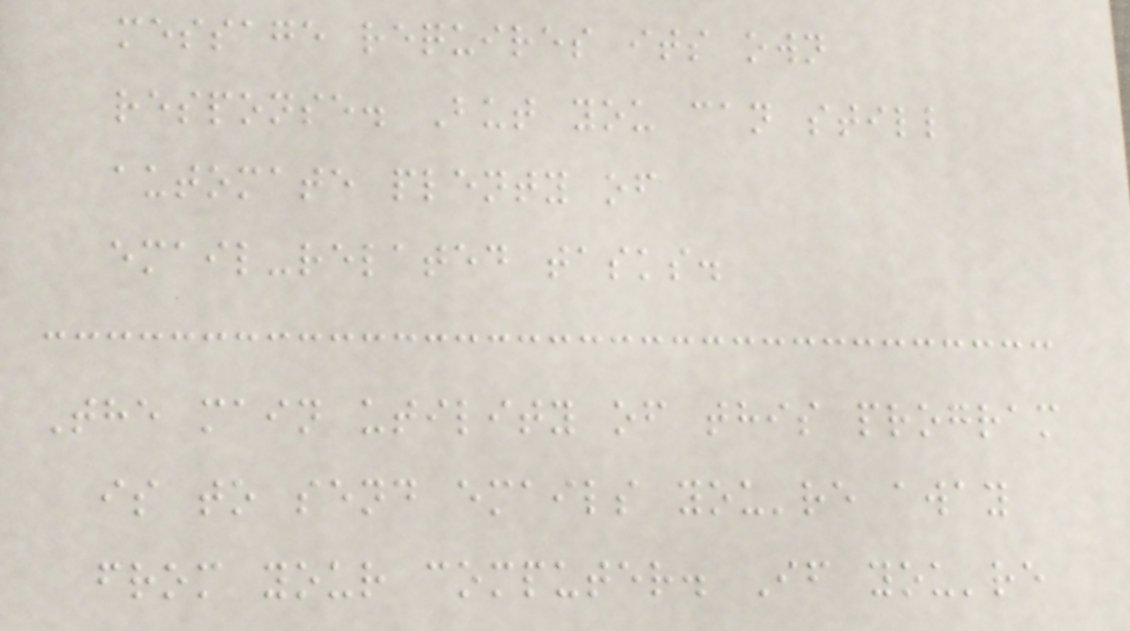message requires its own
response. But you can still
automate plenty of
email-related tasks.
The main utility of this program
is to send emails you're away
from your computer. If you're
